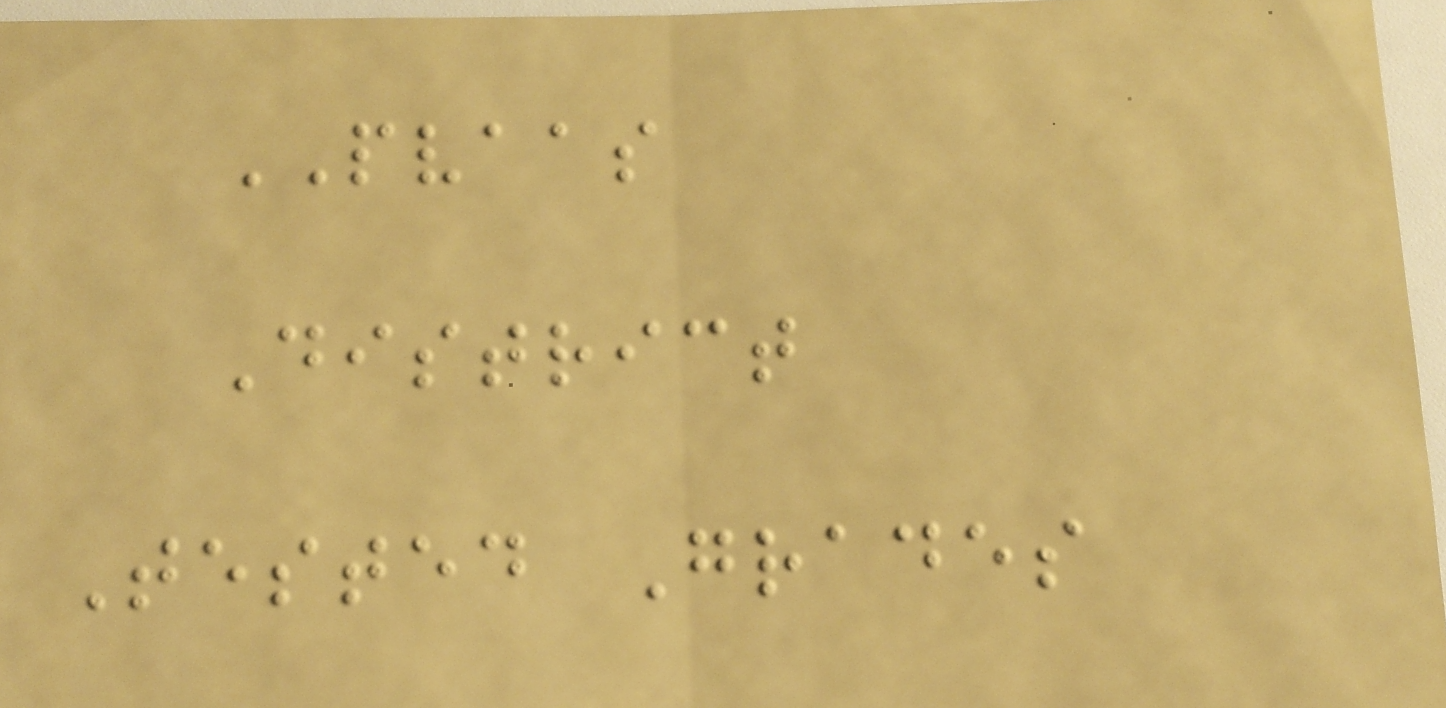PVAAS
District
Tested Grades
